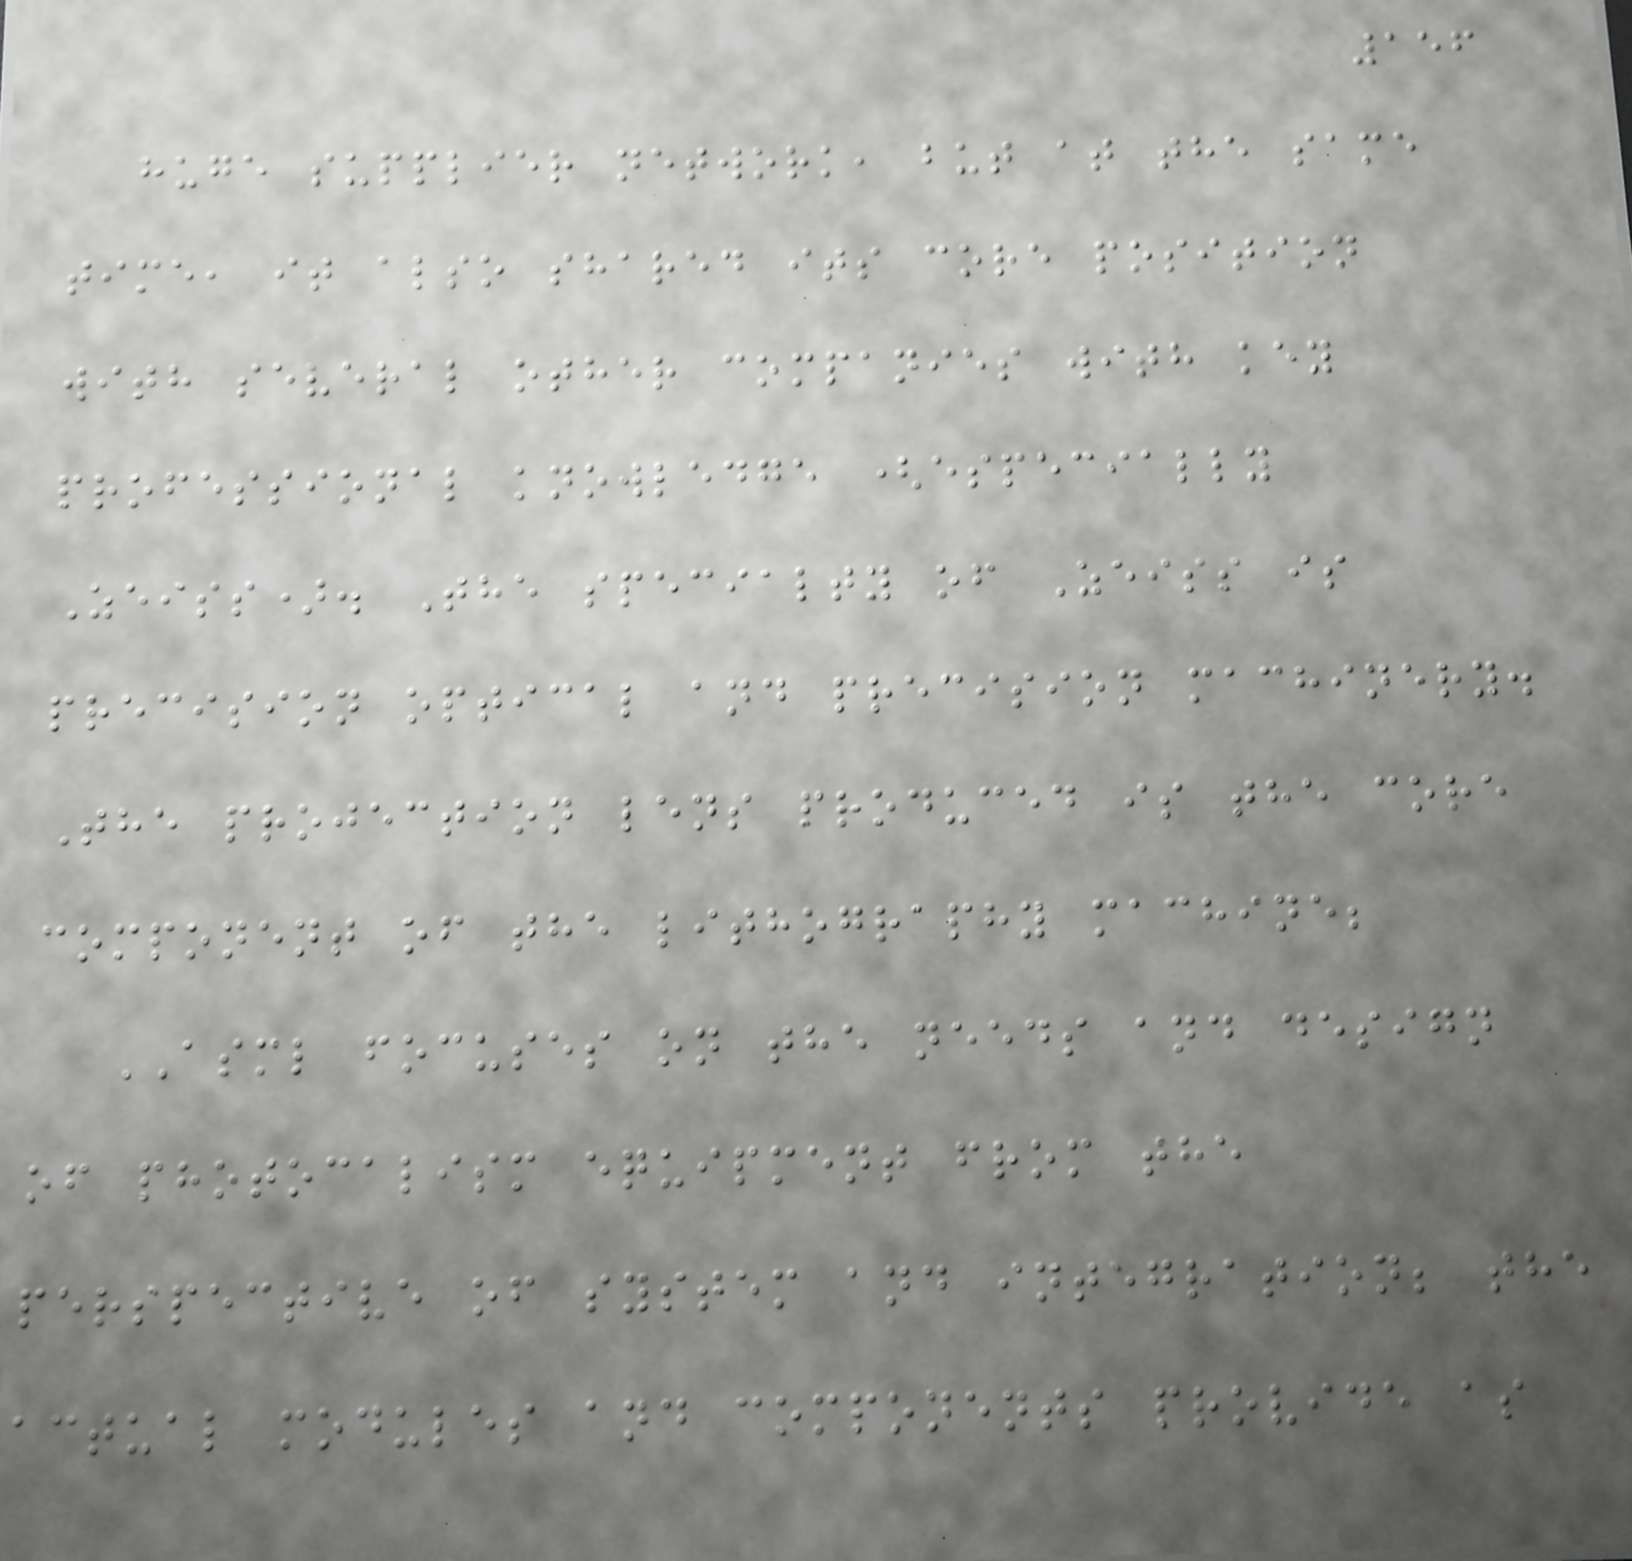156
huge supplier network, but at the same
time, it also shared its core position
with several other companies with key
professional knowledge (especially
Zeiss). The specialty of Zeiss is
precision optical and precision machinery.
The projection lens produced is the core
component of the lithography machine;
ASML focuses on the needs and design
of photocalism equipment from the
perspective of system and integration; the
actual modules and components provide as
